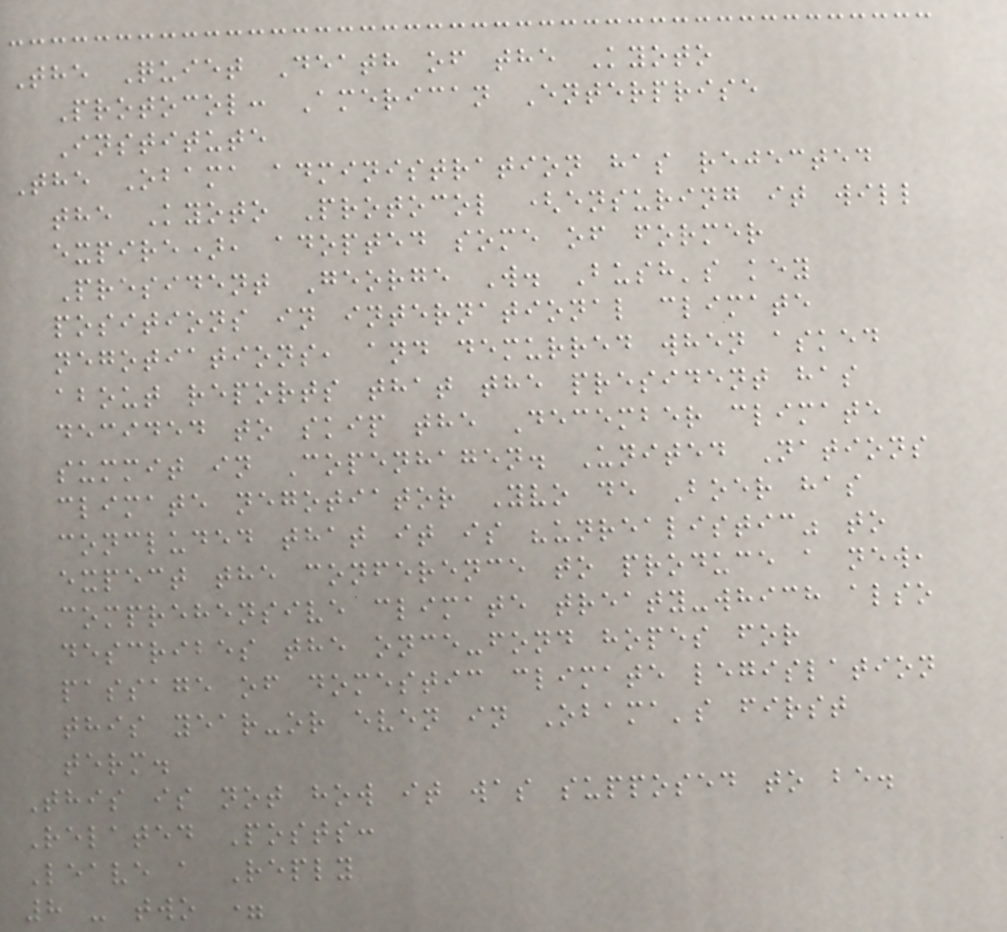The Quiet Death of the Kyoto
Protocol: American Enterprise
Institute
The Obama administration has rejected
the Kyoto Protocol (ensuring it will
expire), adopted some of former
President George W. Bush's key
positions in international climate
negotiations, and demurred when asked
about reports that the president has
decided to skip the December climate
summit in Copenhagen. United Nations
climate negotiator Yvo de Boer has
concluded that it is "unrealistic" to
expect the conference to produce a new,
comprehensive climate treaty-which also
describes the once-fond hopes for
passage of domestic climate legislation
this year-or even in Obama's first
term.
This is not how it was supposed to be.
Related Posts:
Leave a Reply
8 - two =
